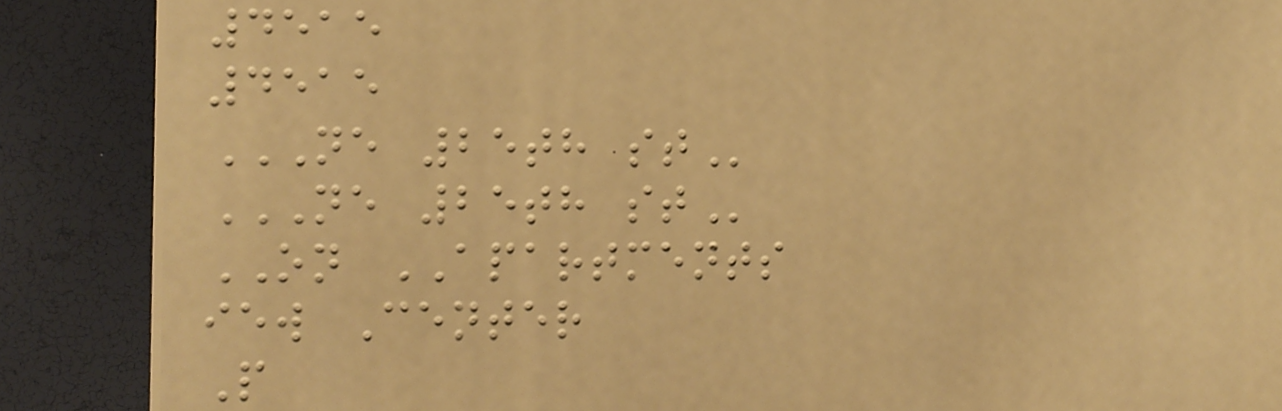4515
4515
NE 25TH ST
NE 25TH ST
ON APARTMENTS
iew Center
P
